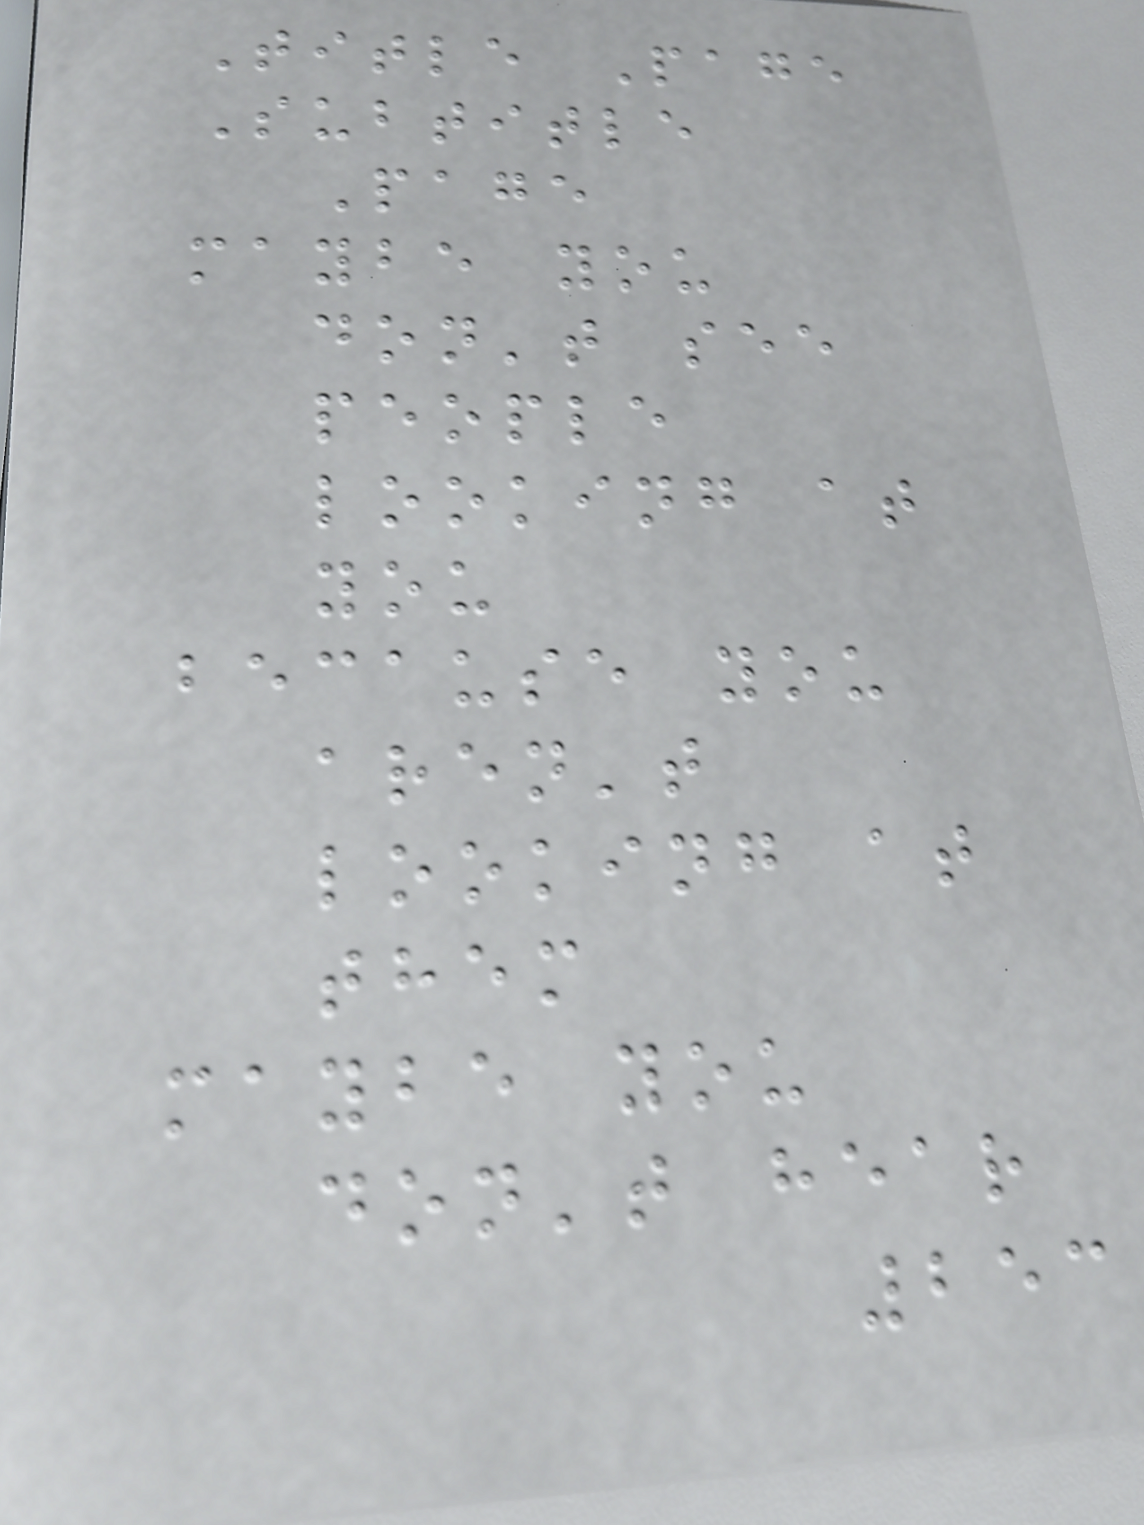Title Page
Subtitle
Page
maybe you
don't see
people
looking at
you
because you
aren't
looking at
them
maybe you
don't hear
253
